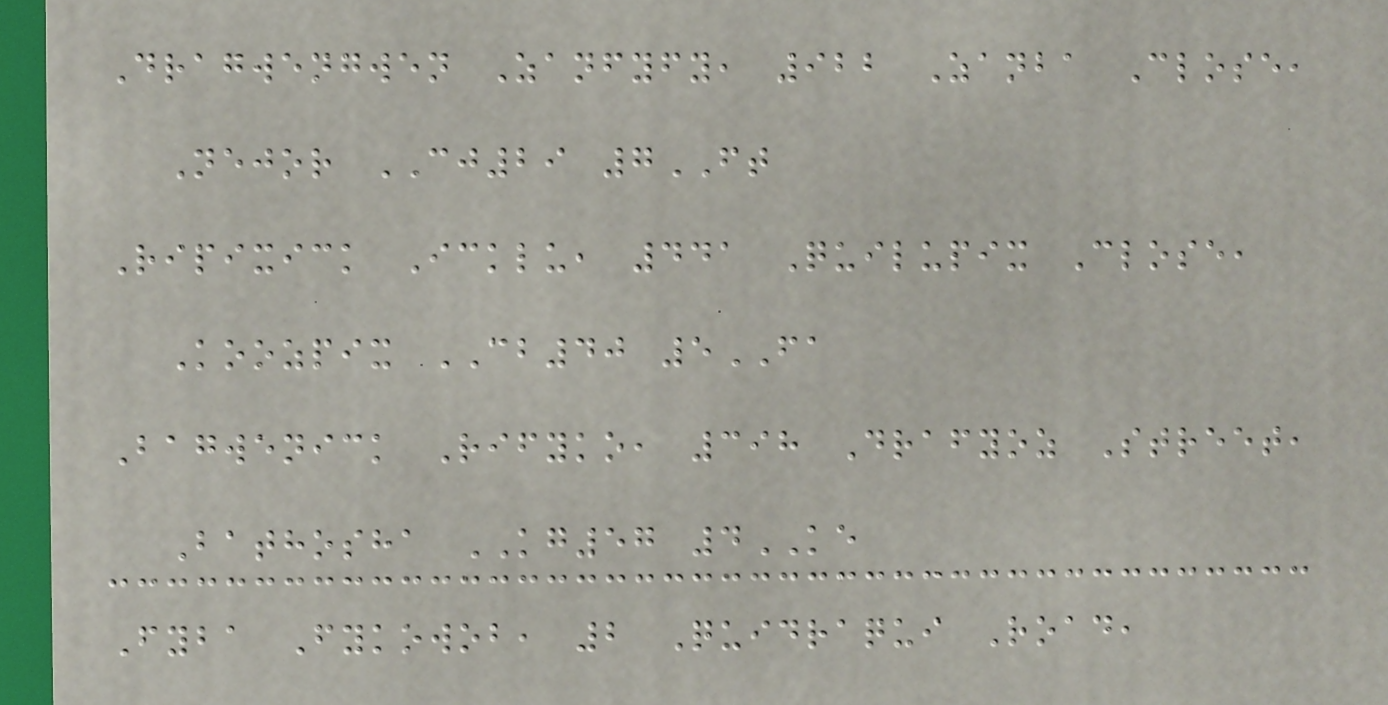Dragwengwen Zanfyfy, 922 Zanba Close,
Nejor CJ29 7FT
Ripixick Icklu, 441 Quilupix Close,
Koozpix CB40 5FA
Bagwenick Rifyko, 398 Drafyoz Street,
Bathosha KG57 4KE
Fyba Fykowob, 2 Quidraqui Road,
